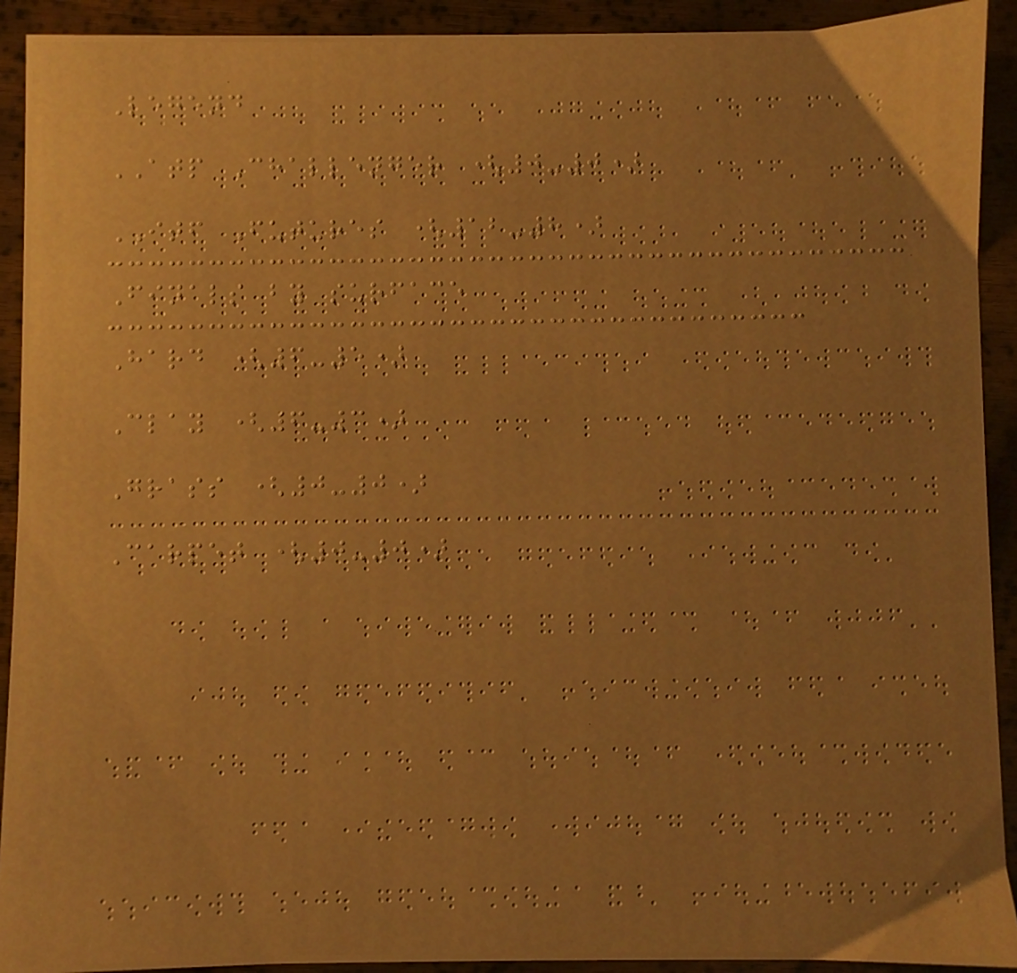Legend
ATP Challenger (0-0)
ITF Futures (12-8)
Finals by surface
Hard (6-5)
Clay (6-3)
Grass (0-0)
Carpet (0-0)
